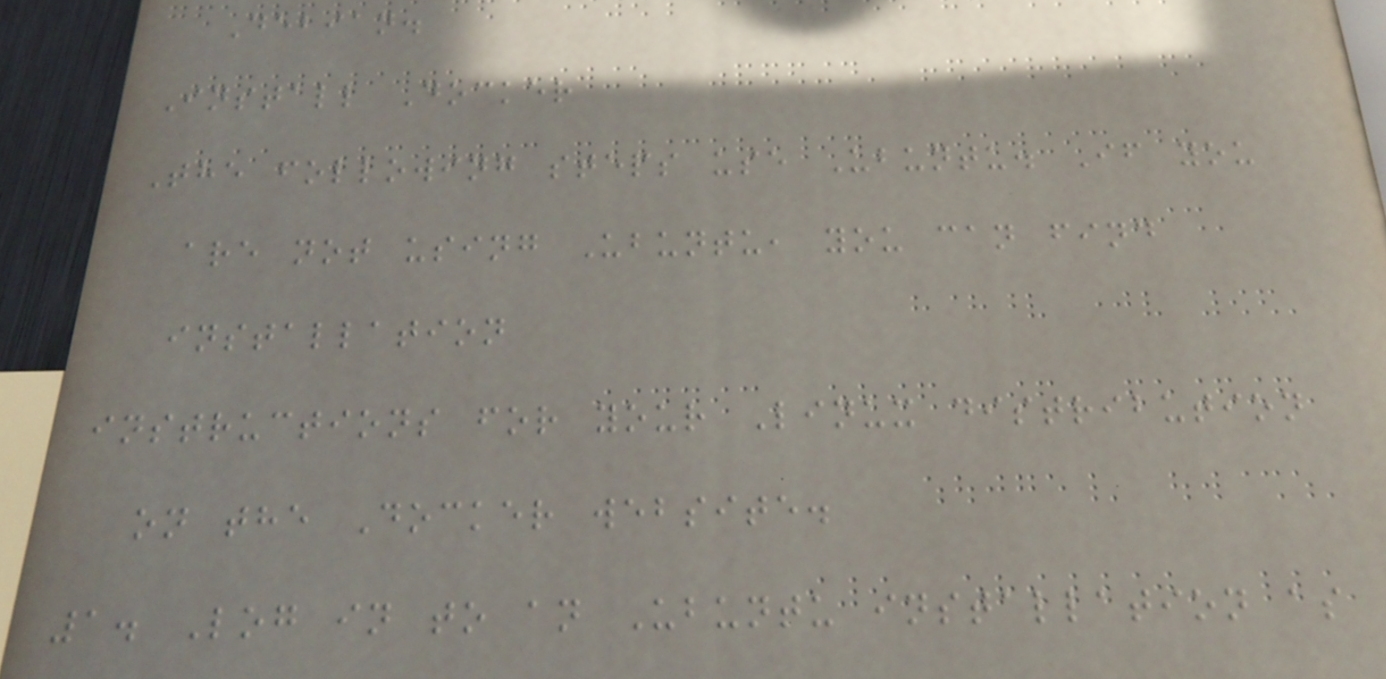Debian.
Install Docker
The following steps use Ubuntu. If you
are not using Ubuntu, you can find
installation
instructions for your Linux distribution
on the Docker website.
1. Log in to an Ubuntu installation as
